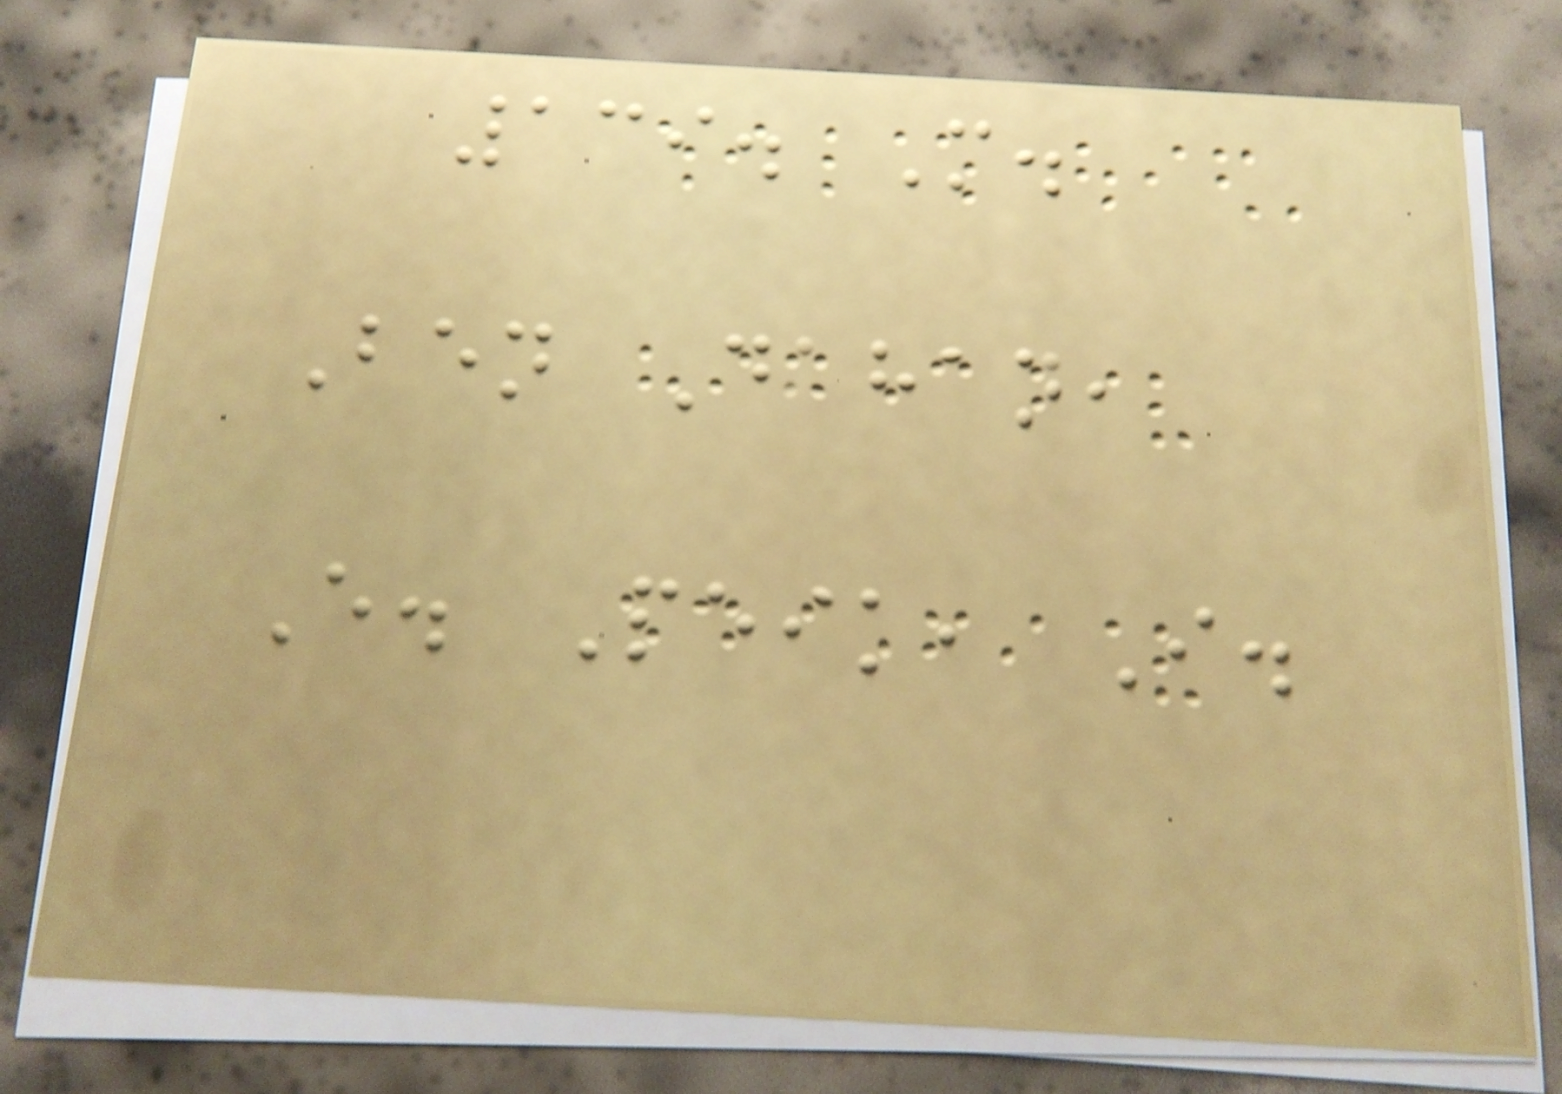139. M.
Ben Dahan,
E. Peik, I.
